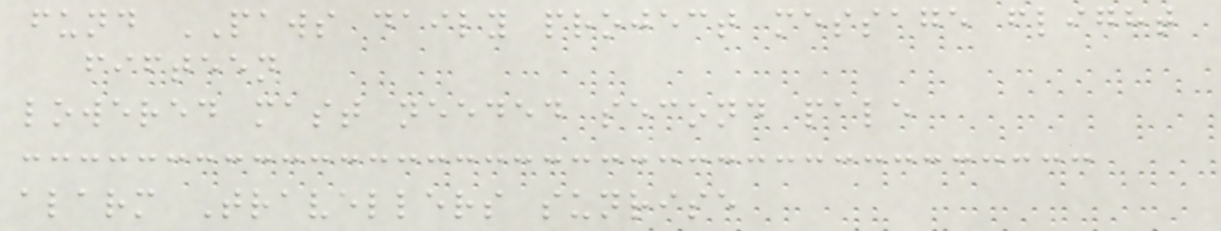fund PAWS daily project message flight
fifteen
lowered mast needed second pale
alarm Travellers sunrise
